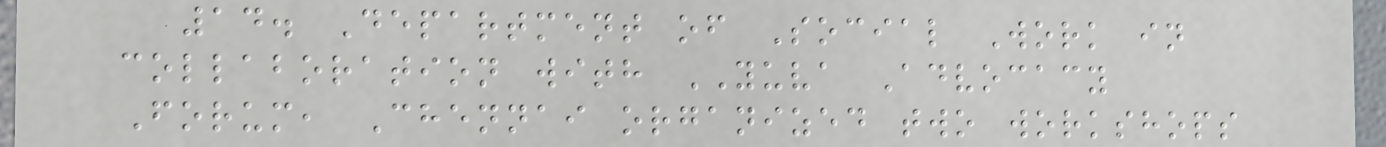14. Department of Social Work in
collaboration with YUVA Advocacy
Forum, Chennai organized two workshops
